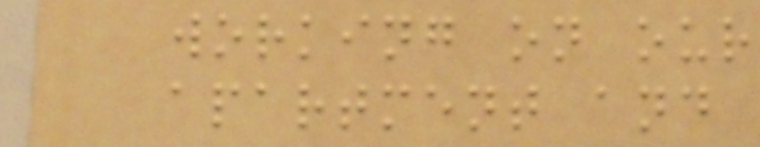working on our
apartment and
